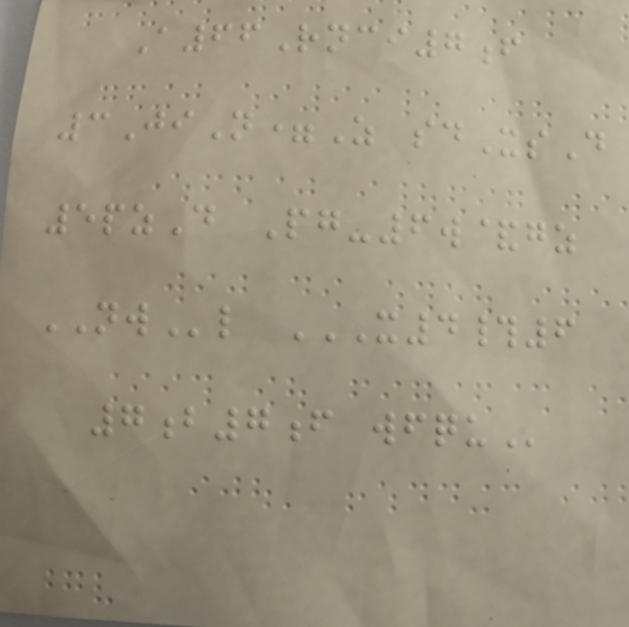A66Rnci7f
3JiN=Z sdXsD
5pzD Pg-6w&gz
NWl X4#6
7B7F WFQU
